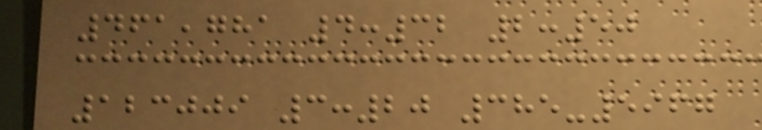461,781 4:32 2:50
123009 3:20 385-5967
